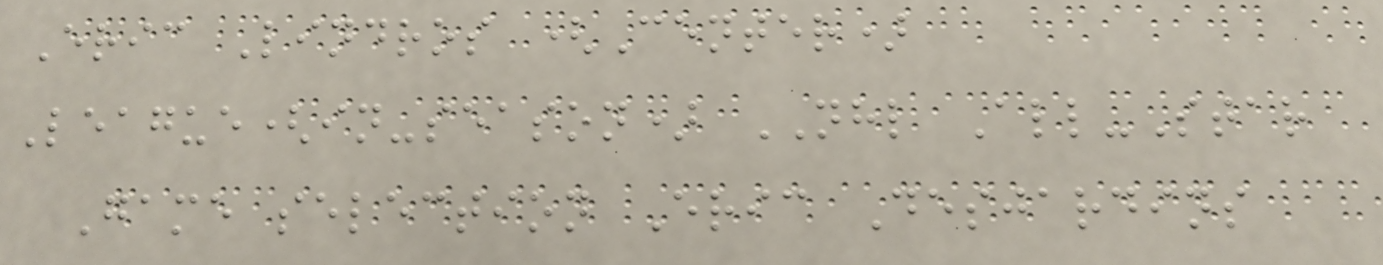Eric Lindros (Center)
League(in-season) NHL All-Star
Game selection Eric Desjardins
